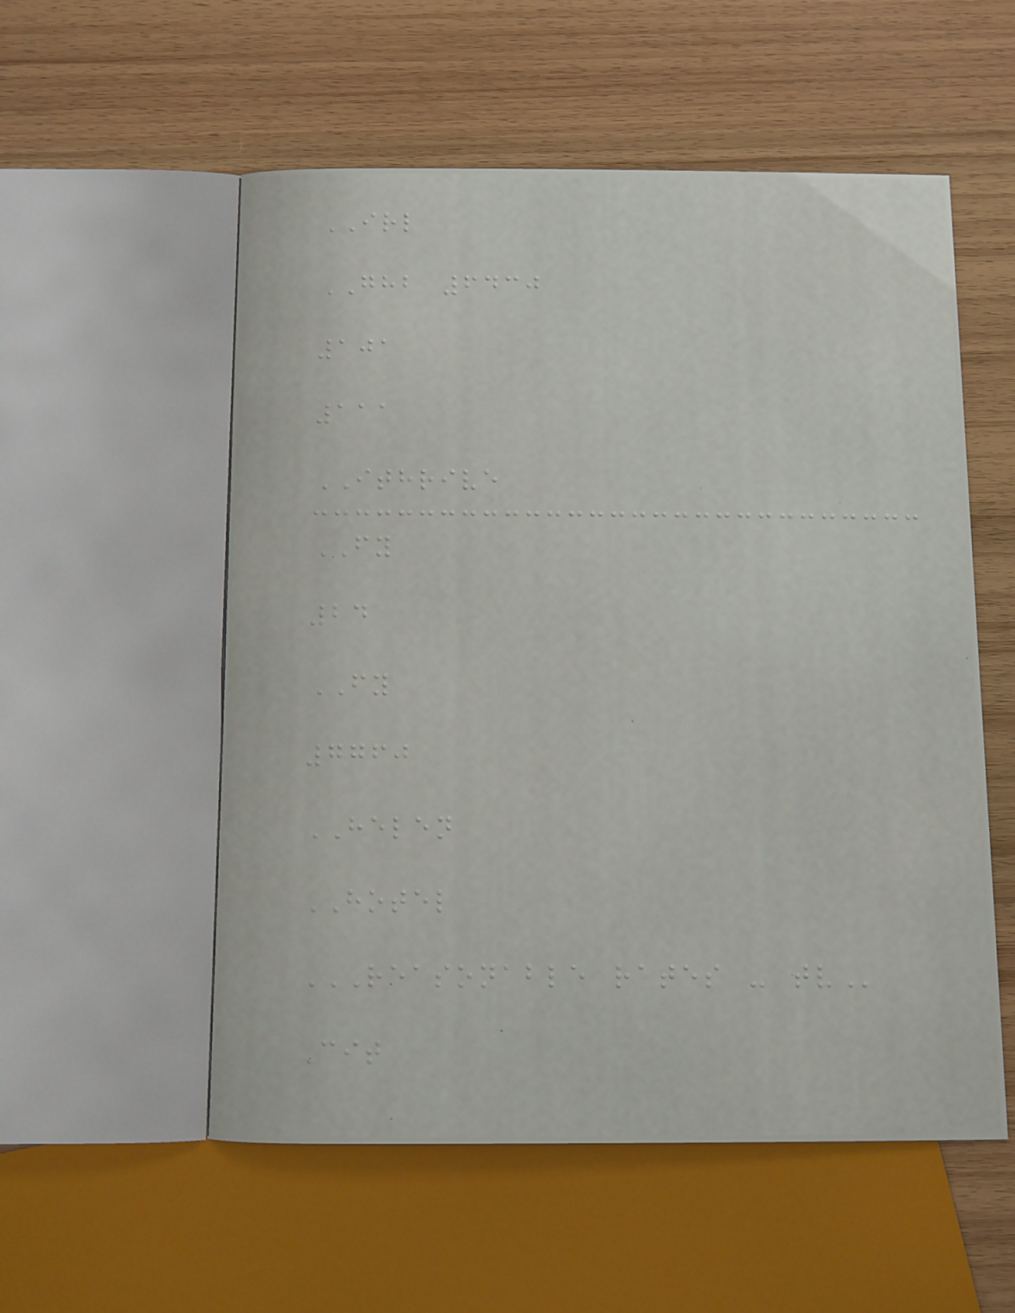IRL
GHB 6430
101
111
ITHRIVE
FY
24
FY
7760
HELEN
HOTEL
REASONABLE RATES - TV
Cit
